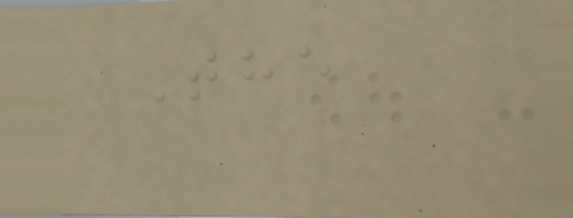The
